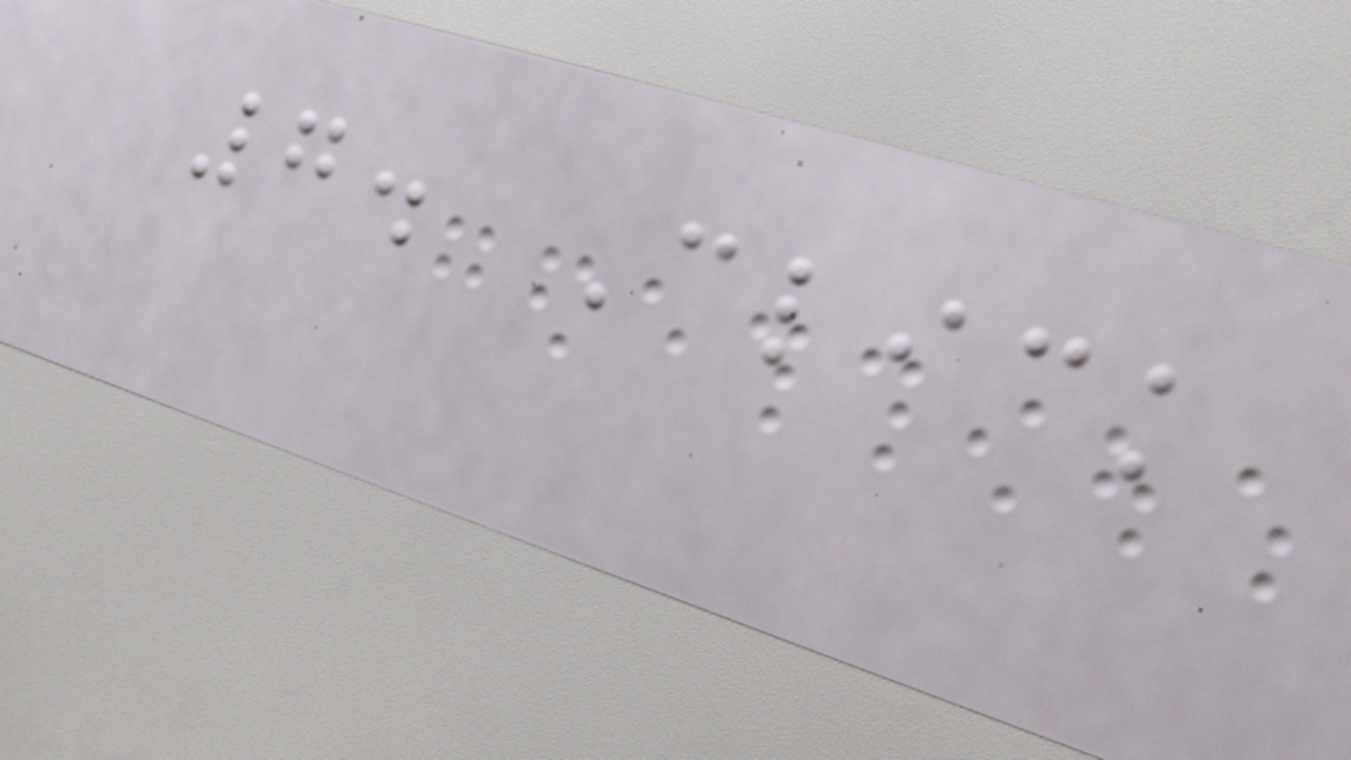7. Click
